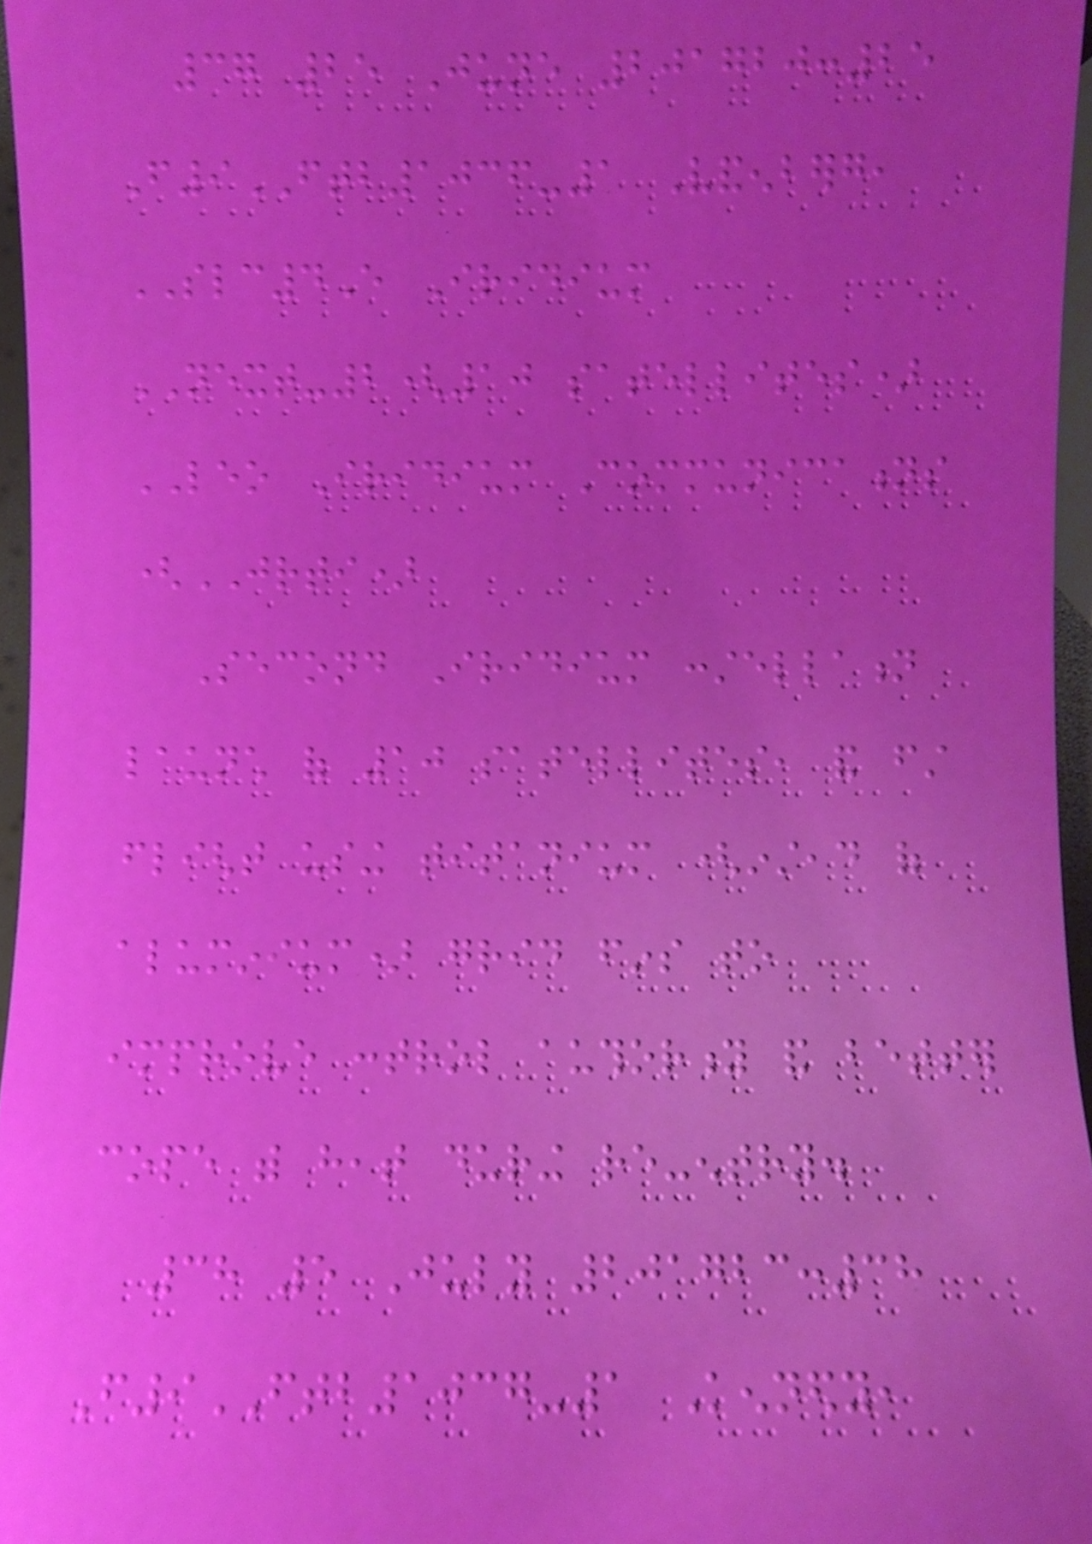37 25 June 201720:25
F9FTB1036-1 Vandenberg,
SLC4E Iridium
NEXT-2(10 satellites)
LEO Iridium Communications
(JRTI)
Second Iridium constellation
launch of 10 satellites, and first
flight using titanium (instead of
aluminium) grid fins to
improve control authority and better
cope with heat during re-entry.
38 5 July 201723:38
F9FTB1037-1 Kennedy,
